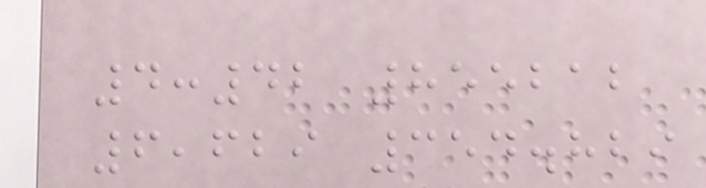4:42 855212
6,629 354.829
